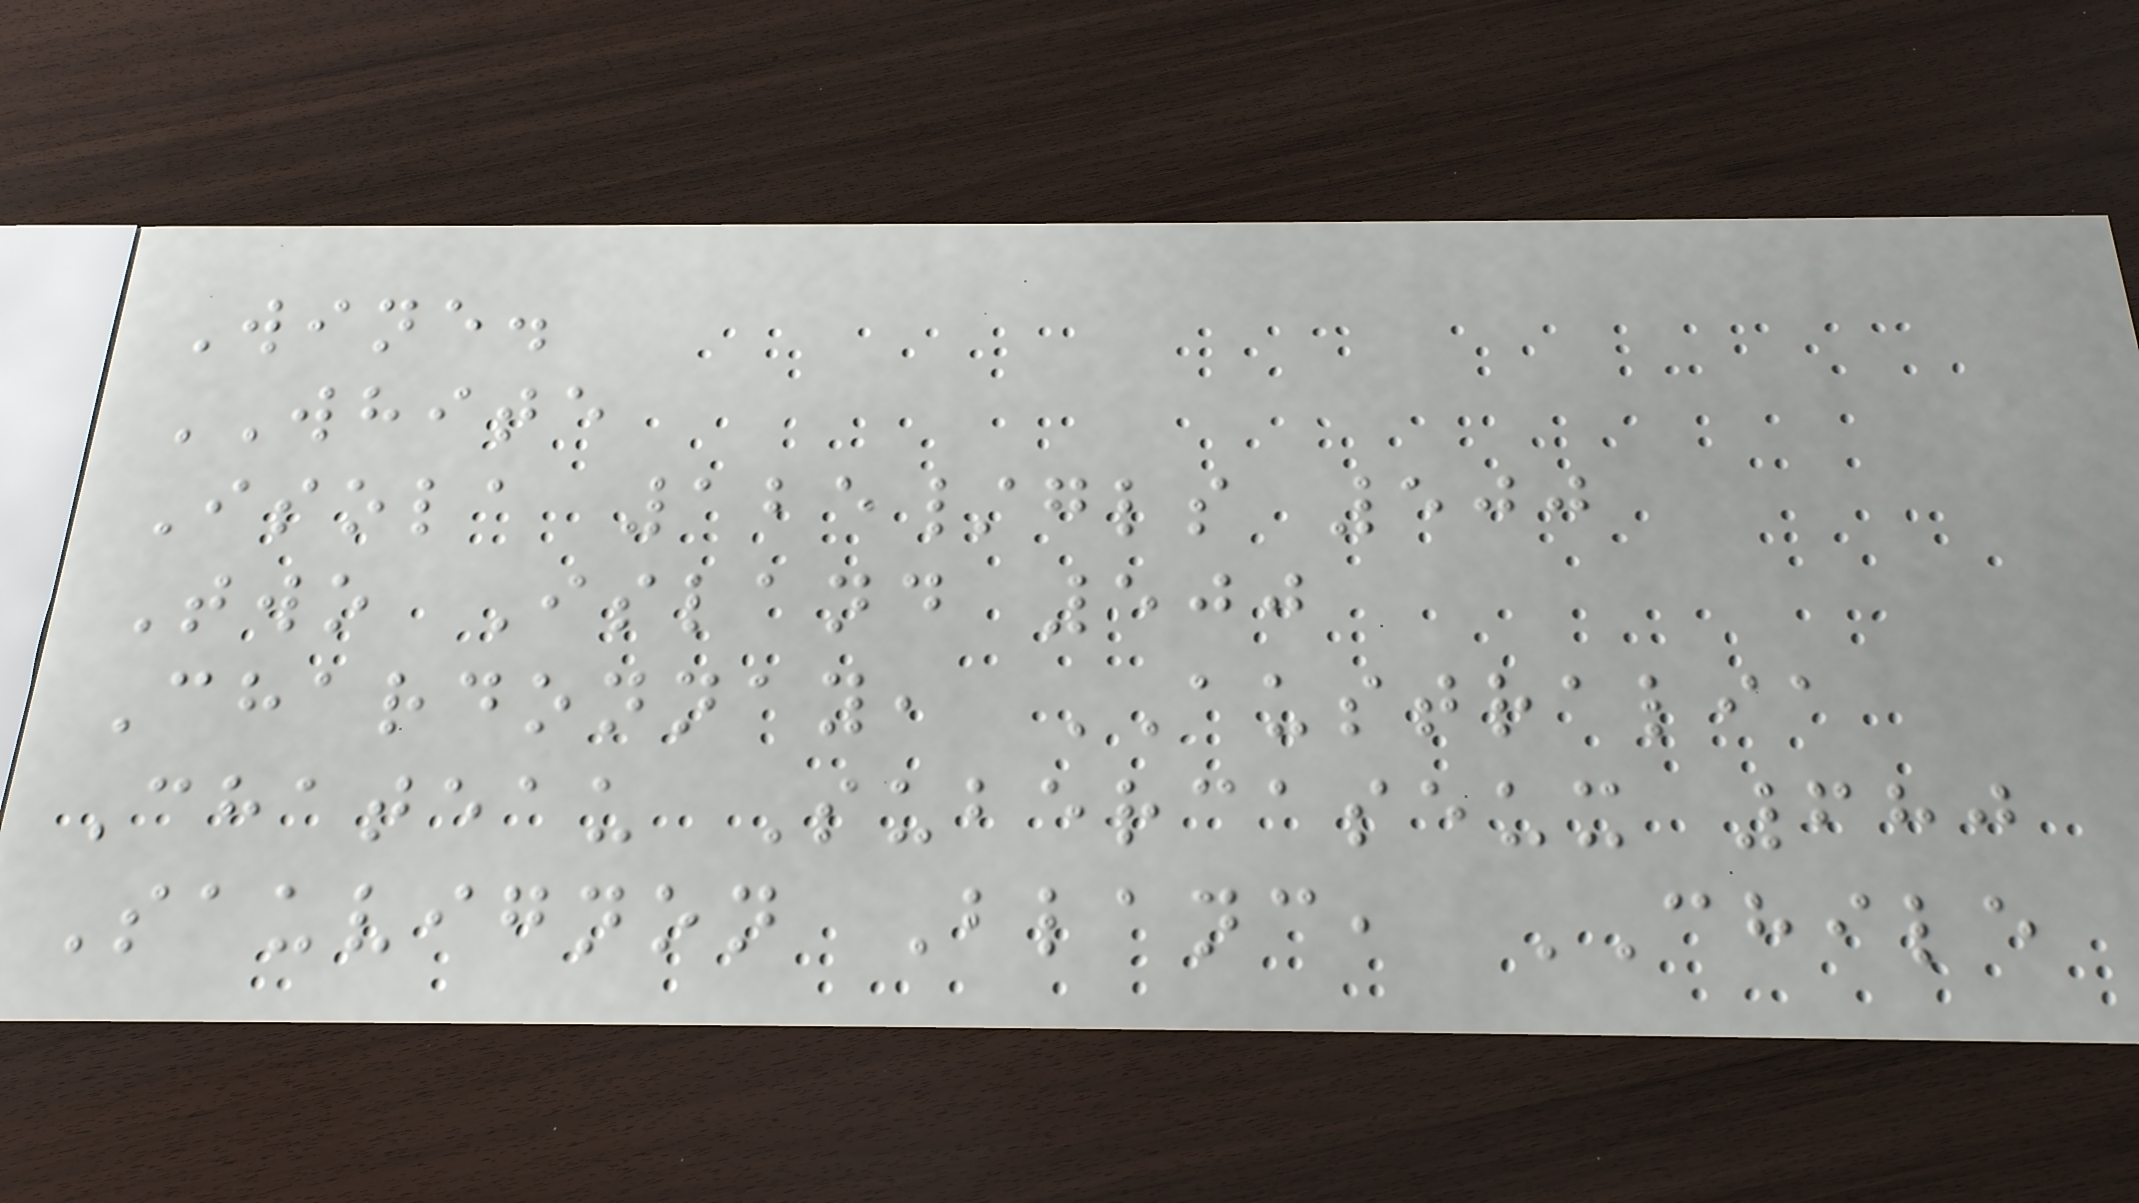Wine.
WHITE
Isola 125/gls 500
Two Island 500
Chardonnay, AUSTRALIA
Chateau Subercaseux 680
Sauvignon Blanc, CHILE
